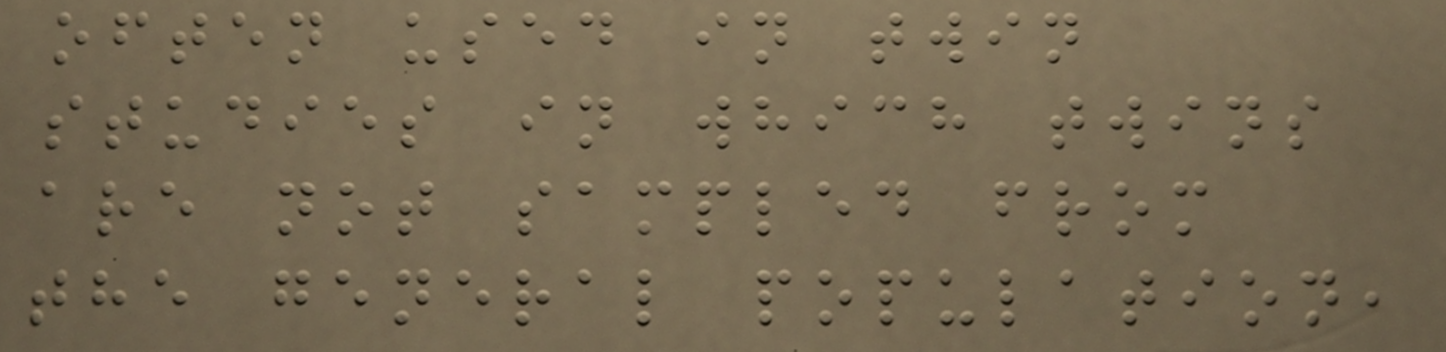often used in twin
studies in which twins
are not sampled from
the general population,
